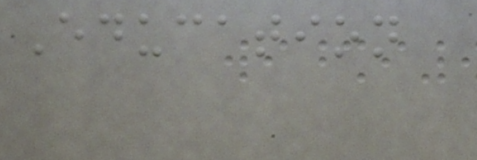Education
